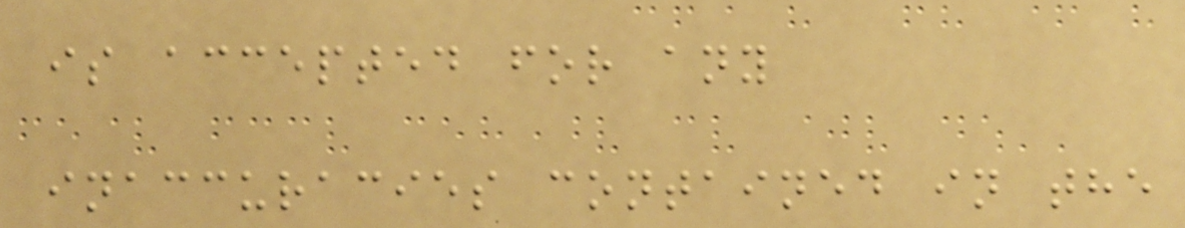is accepted for any
inaccuracies contained in the
